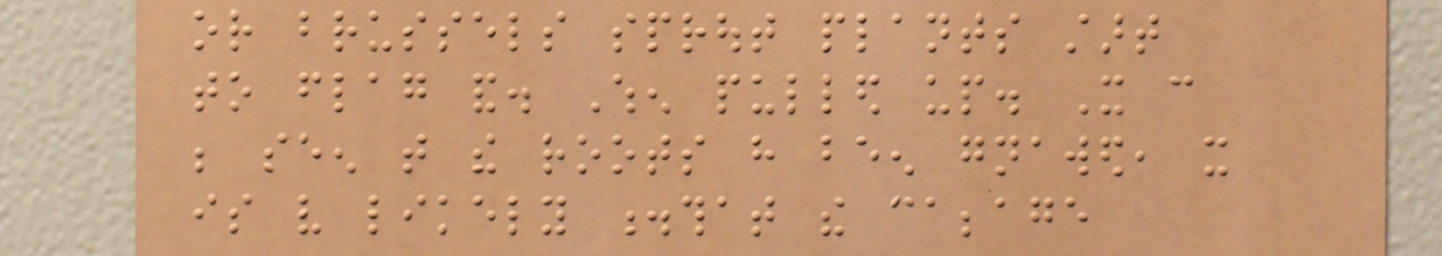or brussels sprout plants start
to flag and. When pulled up. It can
be seen that the roots have been gnawed, it
is very likely .that the cabbage
